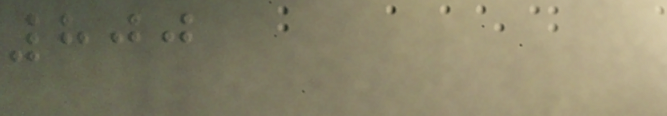800
